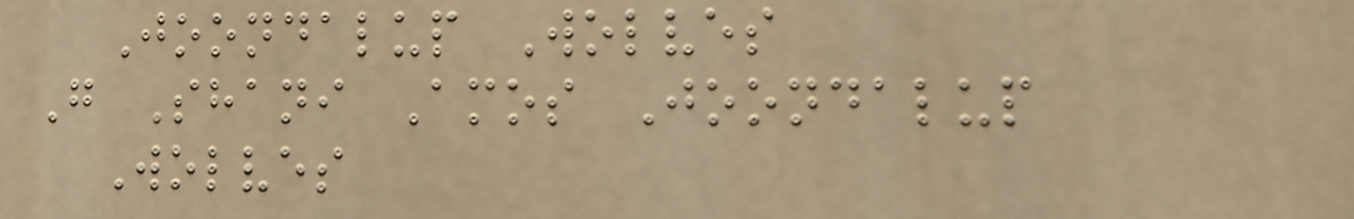Joondalup Wolves
G Shani Amos Joondalup
Wolves
